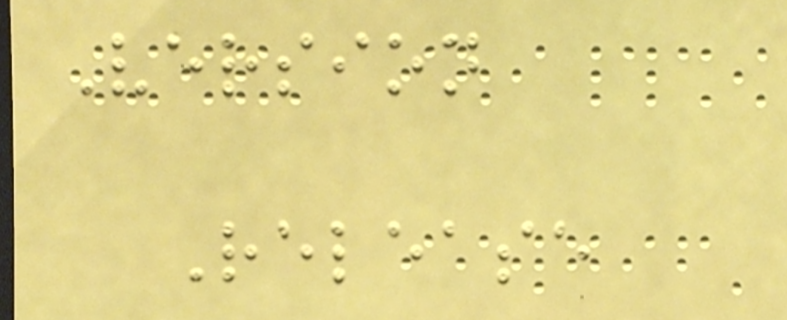Version
Release
